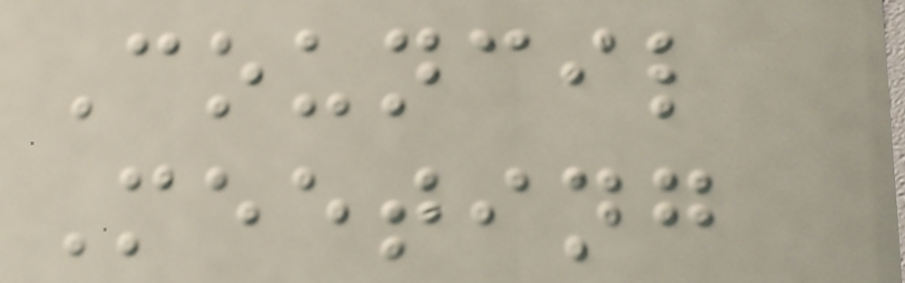Council
Meeting
